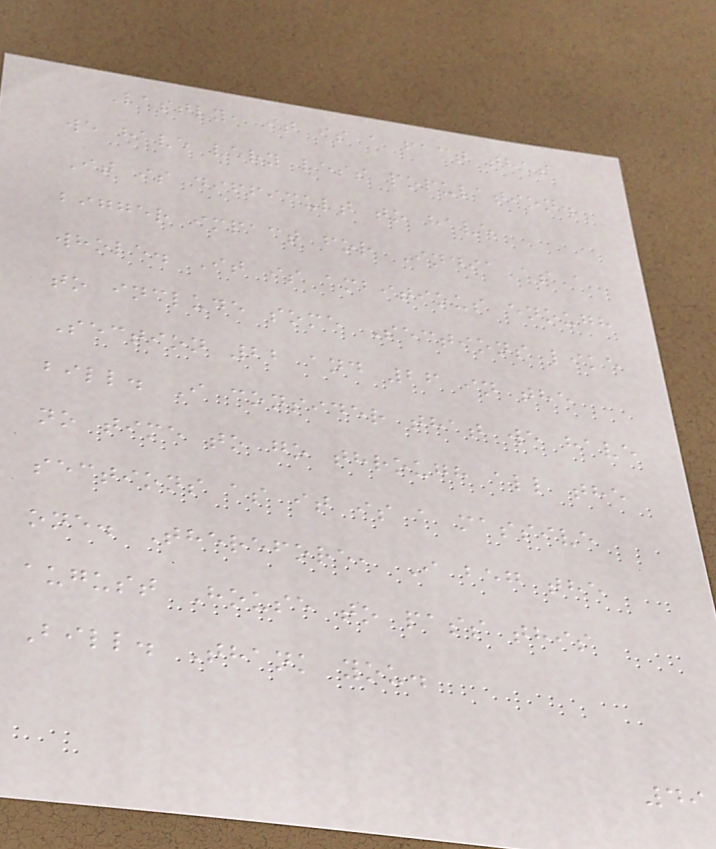Lastly, it is a fact that
we have very less population.
It is difficult to have
bigger impact for India as a
whole. It is ambitious enough
to include some Sections like
Section 22 and 26 in the
bill. I consider that we have
no time to go through all the
sections as it is a massive
one. Therefore, I beg the
august House to pass this
Bill. Thank you.
49
